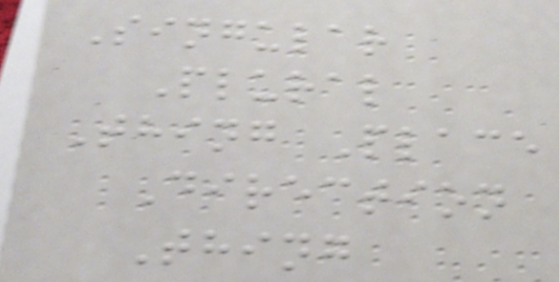Singular
Plural
Thing Place
Direction
Thing
